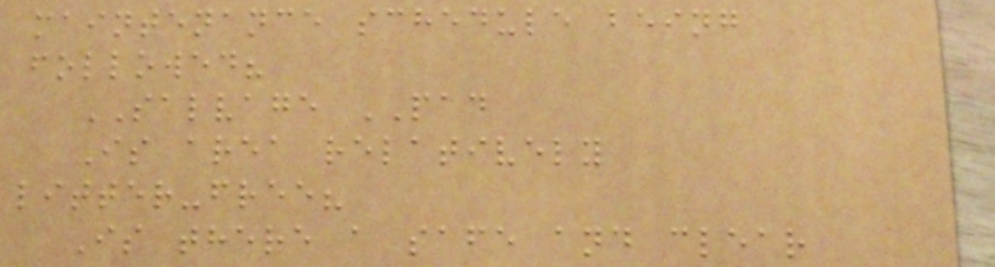maintenance schedule being
followed?
SALVAGE PAD
Is area relatively
litter-free?
Is there a safe and clear
